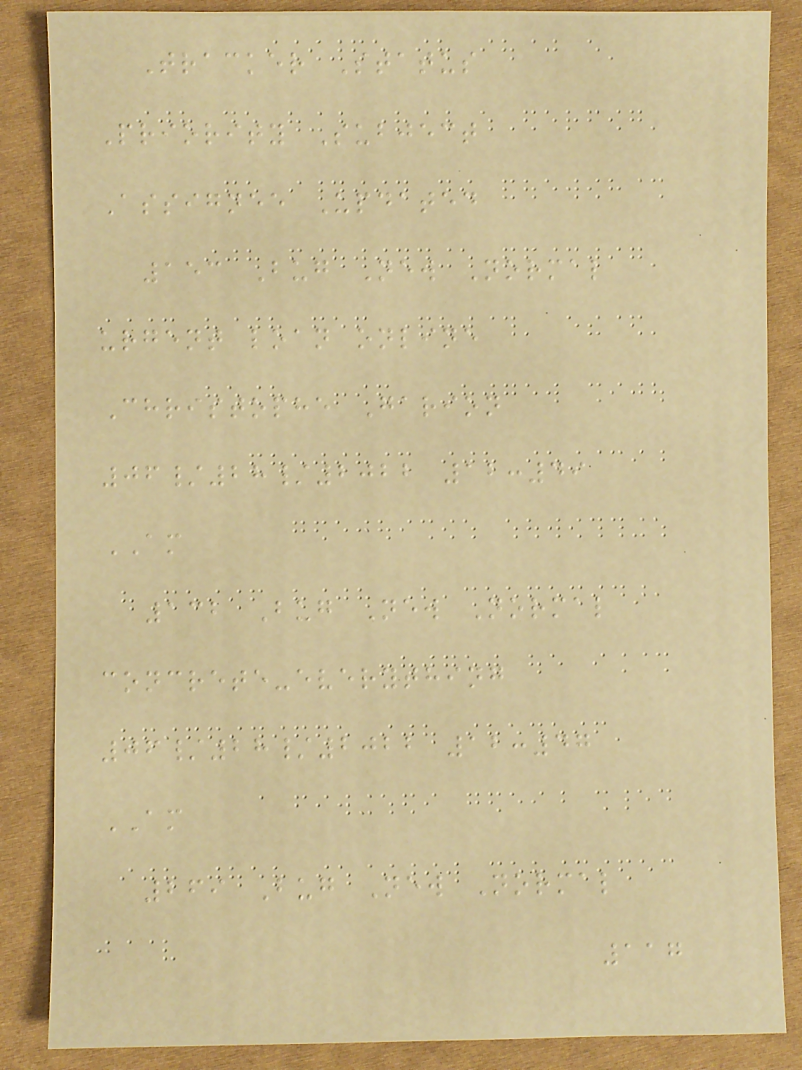Tracker Status
Priority Subject
Assignee Updated
153 Bug New Normal
urgent loan online
Christophe Garion
06/28/2022 12:49
AM
132 Bug New Normal
concrete-everything
06/28/2022 12:47
AM
269 Bug New Normal
117
